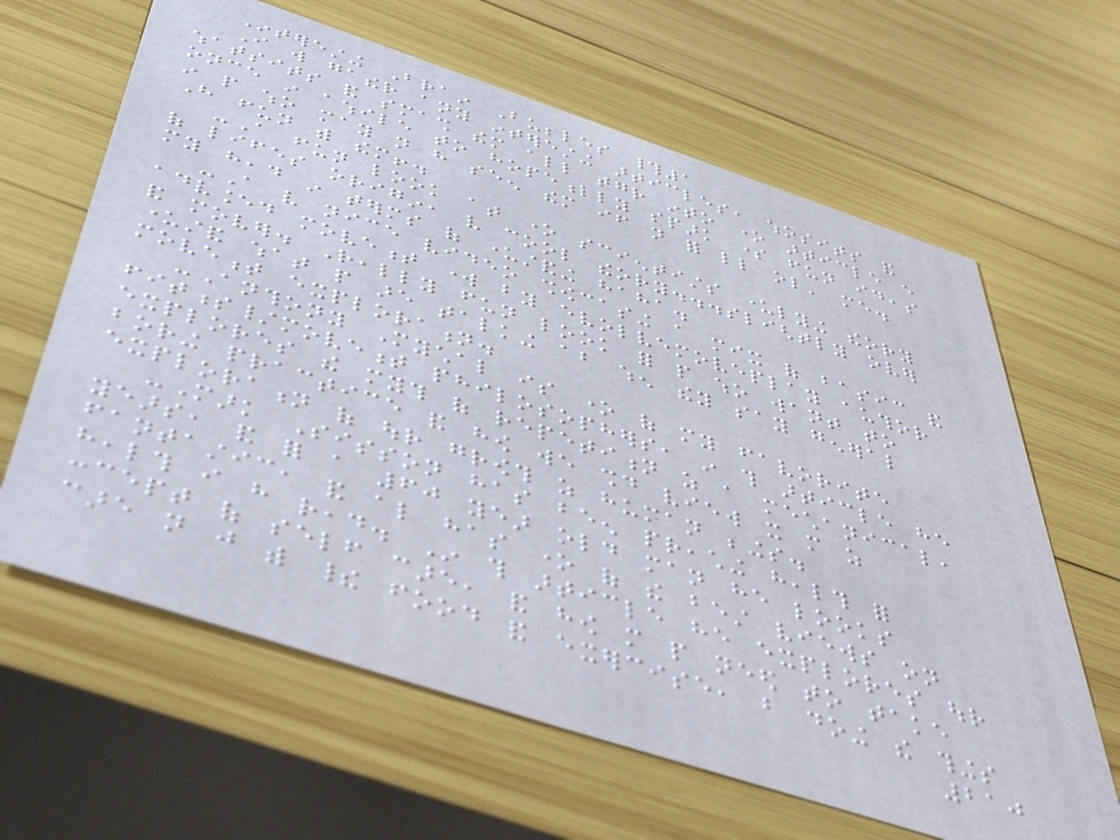Interesting Brain Bubbles #1
I will gather any interesting articles, whosits and
whatsits and smash them all together into one article every
once in awhile to hopefully spark some fun ideas
in people who may not have seen them if not for little ol' me.
Have fun with them!.
-A fun look at one scientists underlying theory
of lifes origin, very cool theory...slightly over
my head in terms of understanding haha.
-A very nice video showcasing a mix of basic and
advanced movement work by evolvemoveplay author
and mover. Really fun look for people who want to
understand what people are talking about when they say general
movement exploration.
-Anthony Mychal is one of my favorite
fitness/movement philosophers, in this article he
explores the myth of repetition as a mechanical,
boring practice and how we should view it more as
exploration of our growth as human beings.
-Mark Sisson has been preaching health for
years, and for a 60 year old man he looks
fantastic, and also has one of the best views on
health i have read. In this article he explores our
concept of self care, and how more people need to take
care not just with their food and exercise, but doing the things
210
